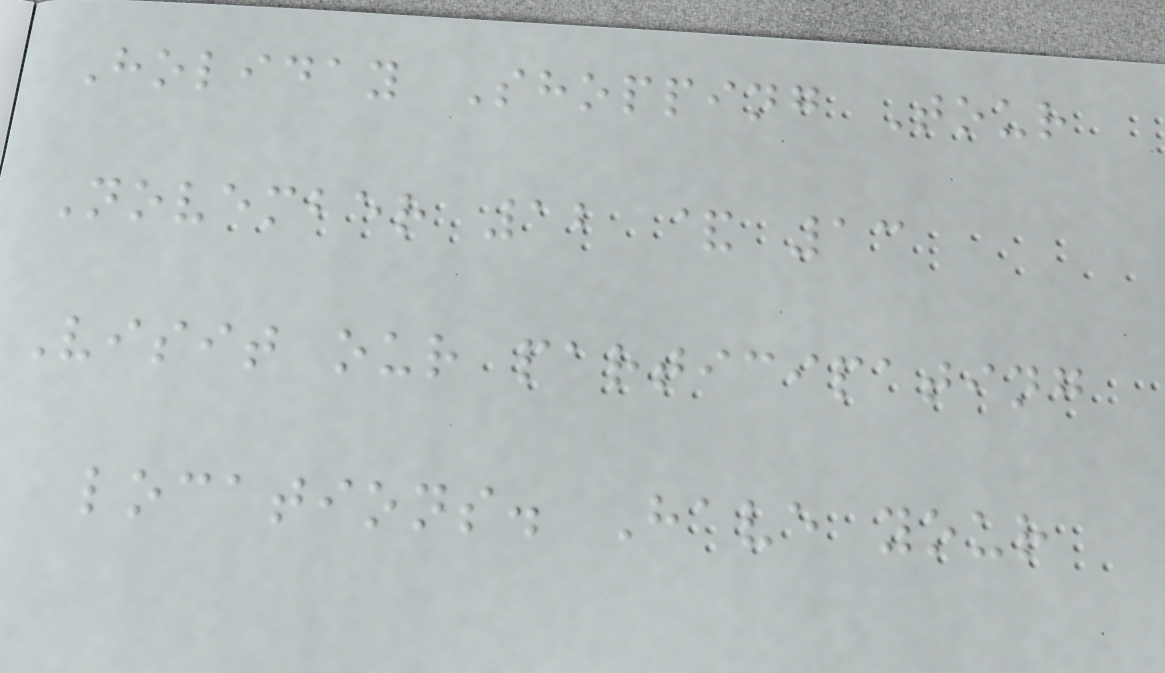Holiday Shopping Tour
November 12 & 13
Visit our participating
locations. Have your
